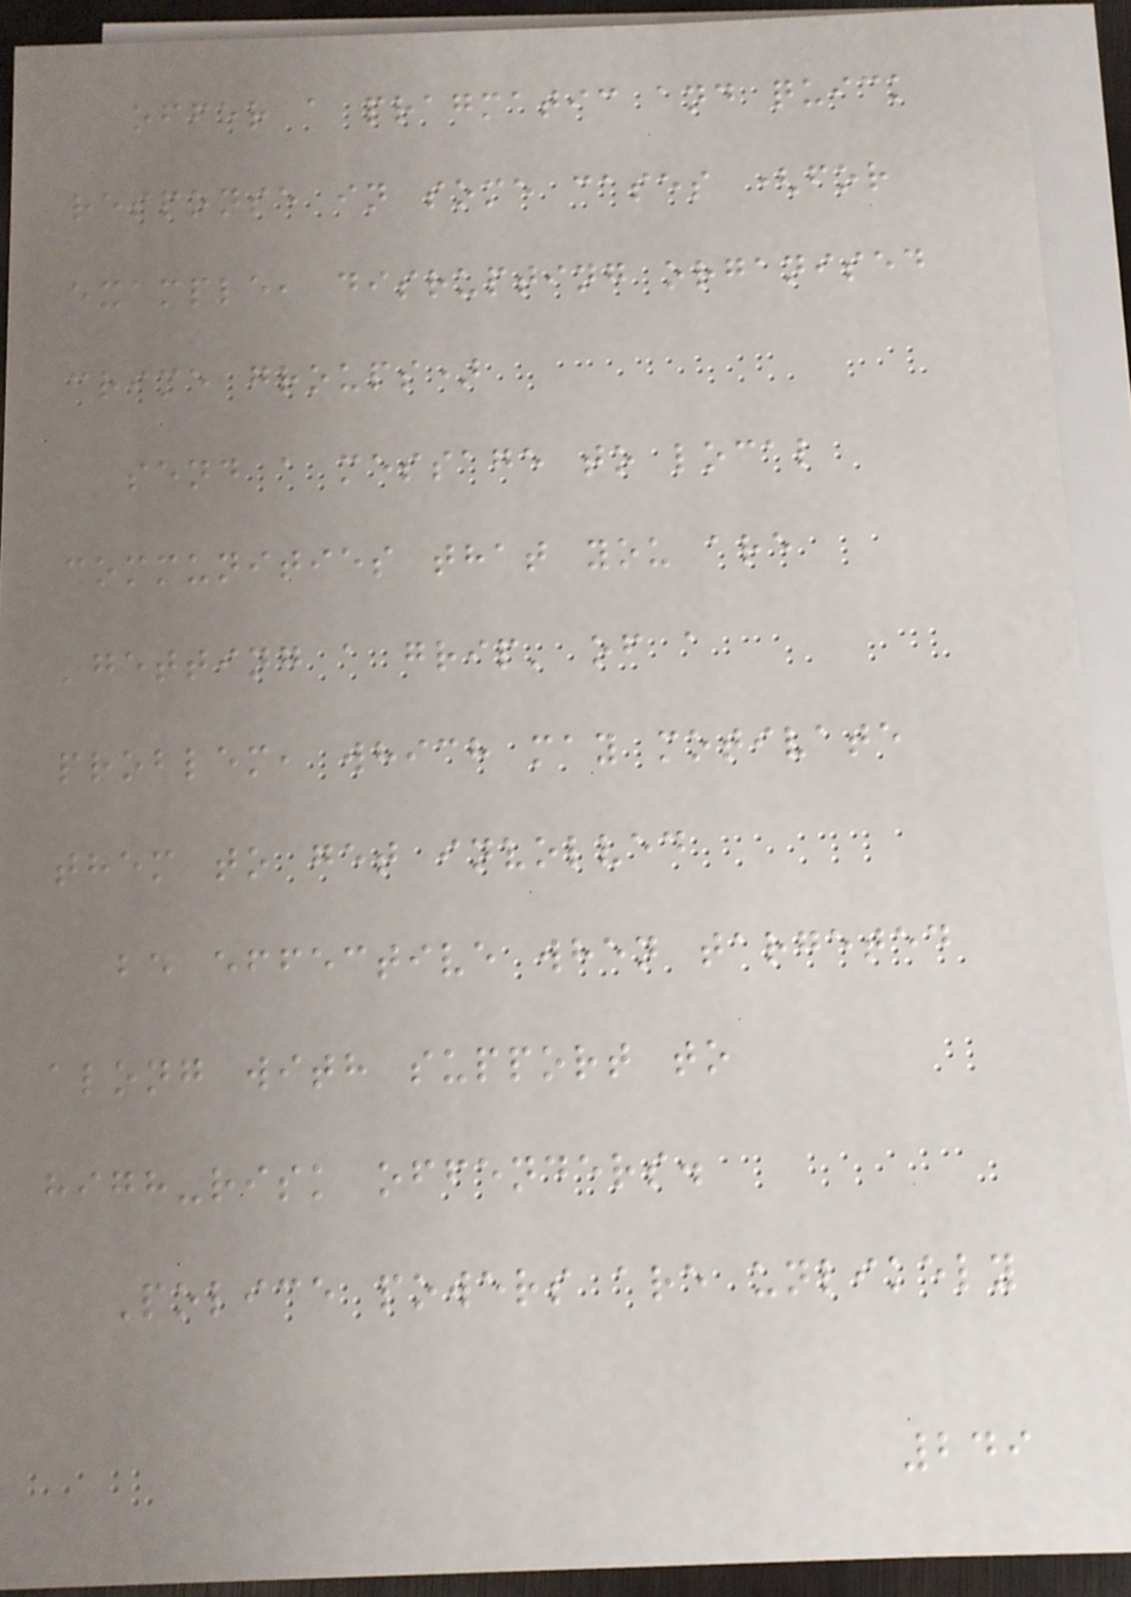offer a pragmatic and quick
response in some cases (for
example, disrupting organised
crime groups)
send a message to local
communities that you are
'getting a grip' of a
problem, which may motivate
them to get involved
be effective when targeted
along with support to
high-risk offenders.
Police powers are unlikely
249
